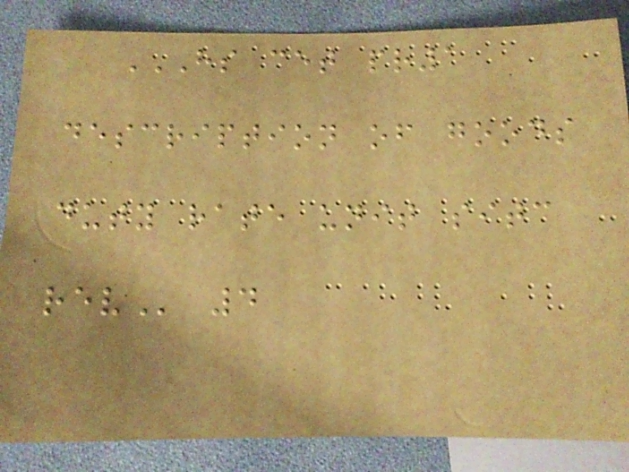HS CET PR1
DESCRIPTION OF GOODS
DUTY RATE UNIT SITC
REV 4
